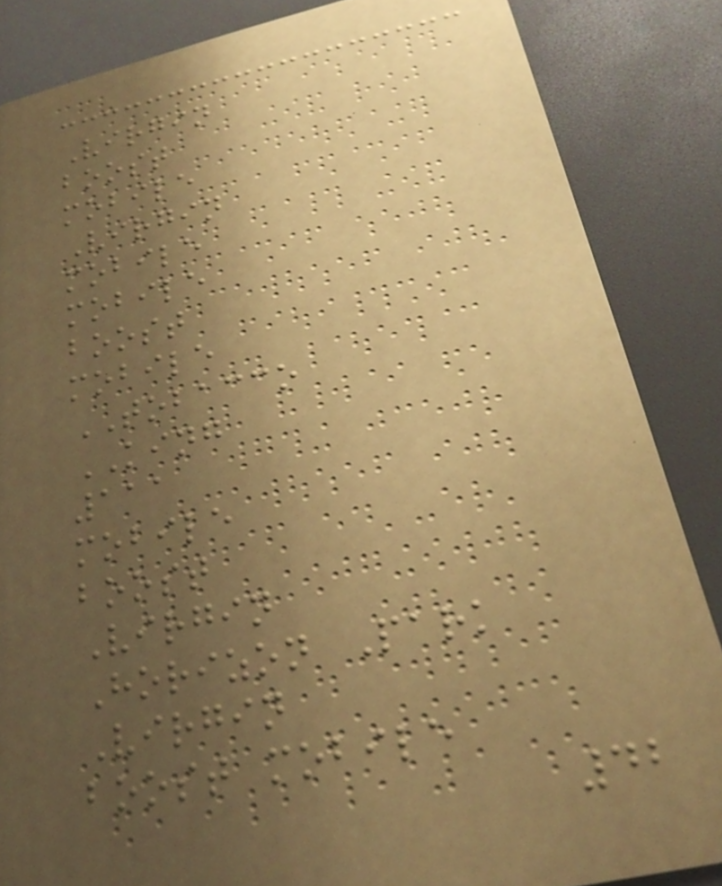Virgin
boost
mobile
Virgin
mobile
mobile
boost
mobile
TOBACCO
KING
111
mobile
boost
Virgin
Horizon Park
Virgin
boost mobile
42
